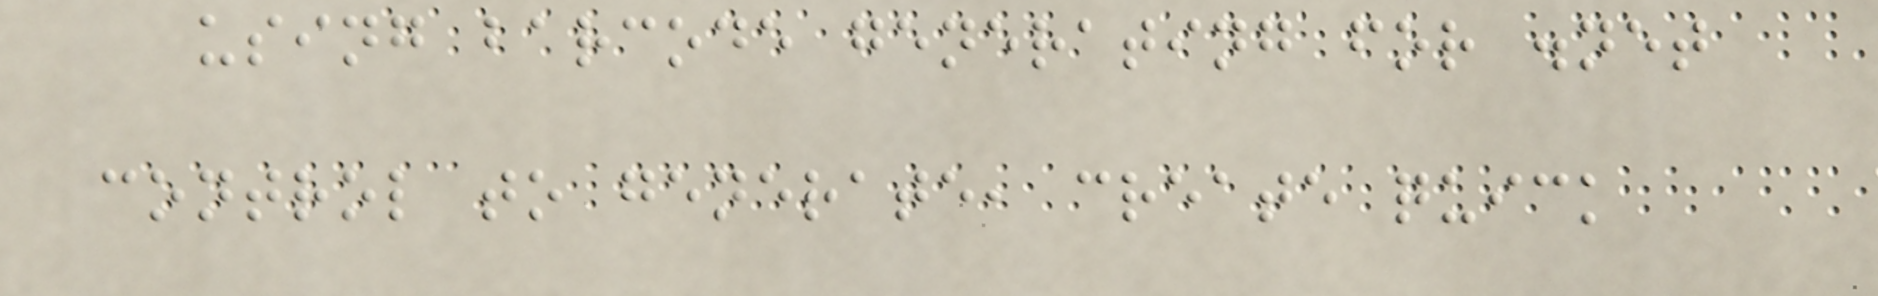using barcode generating for .net
control to generate, create quick
